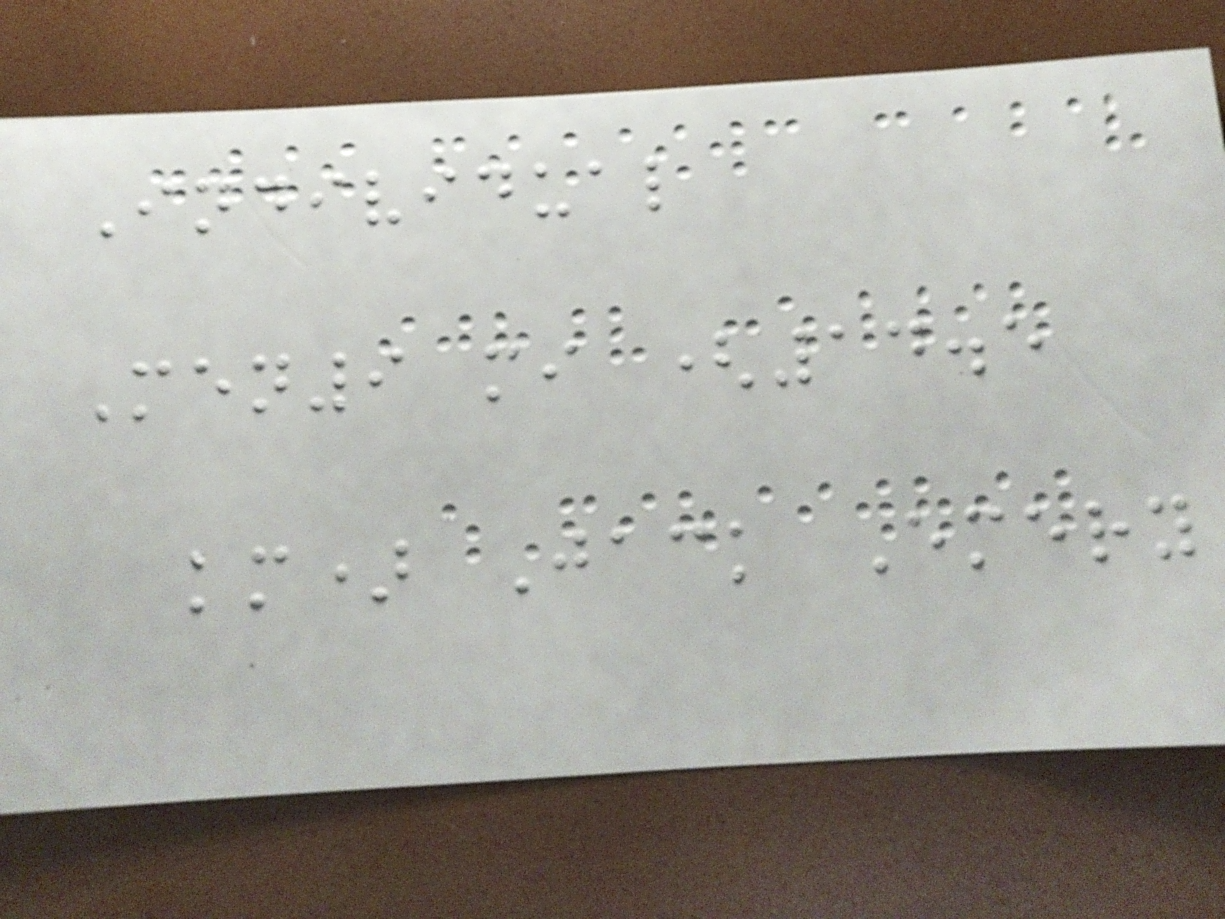Individual
Men9 mi (14.5
km) Jack Emery
